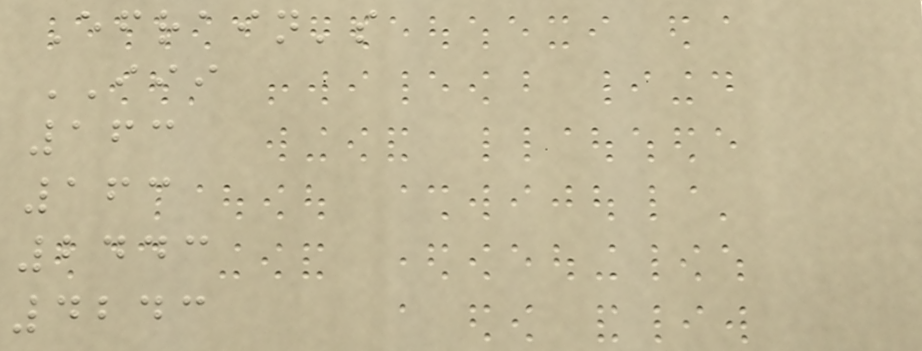Efrain's
III
163
163
2443
4243
